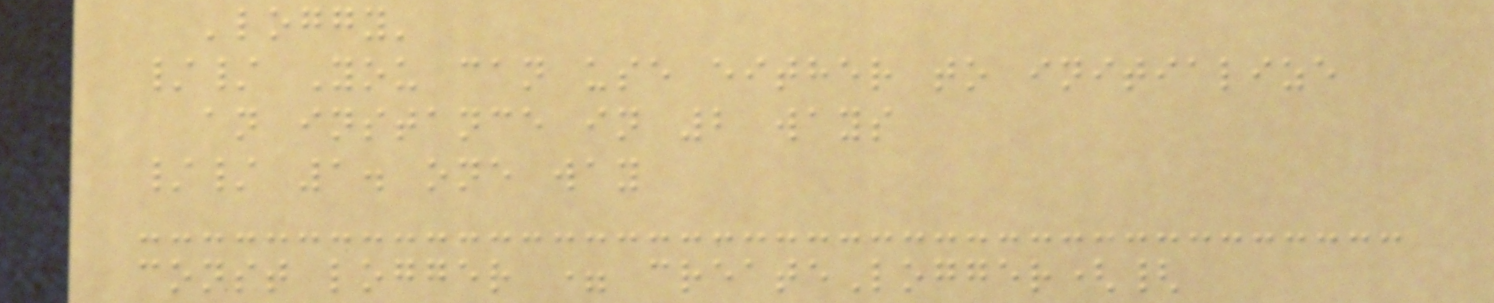'loggy'
// You can use either to initialize
an instance in 2 ways
// 1. one way
const logger = createLogger({
